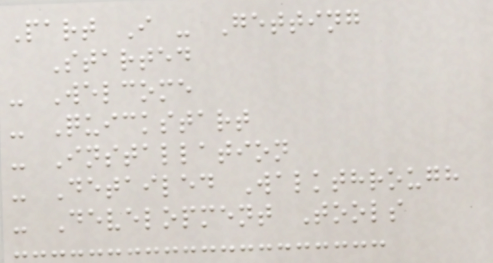Part I - Getting
Started
- Welcome
- Quickstart
- Installation
- Detailed Walkthrough
- Development Tools
